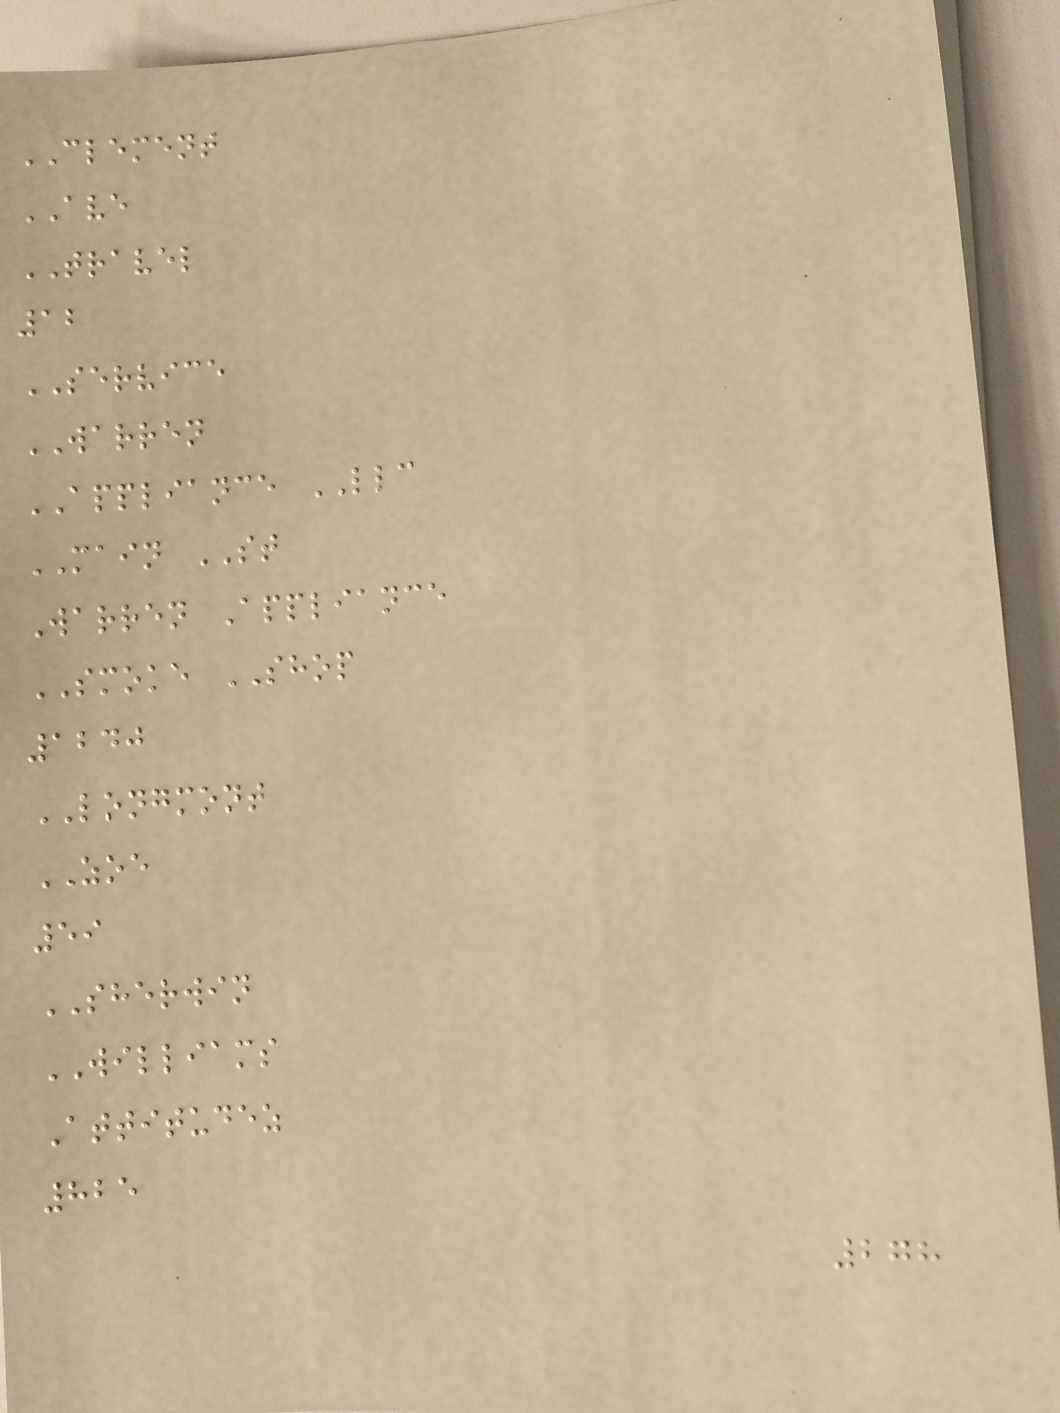CLEMENT
AVE
TRAVEL
12
SERVICE
WARREN
APPLIANCE LLC
MAIN ST
Warren Appliance
SMOKE SHOP
1240
LONGMONT
ZOE
59
SHERWIN
WILLIAMS
Attitudez
825
278
